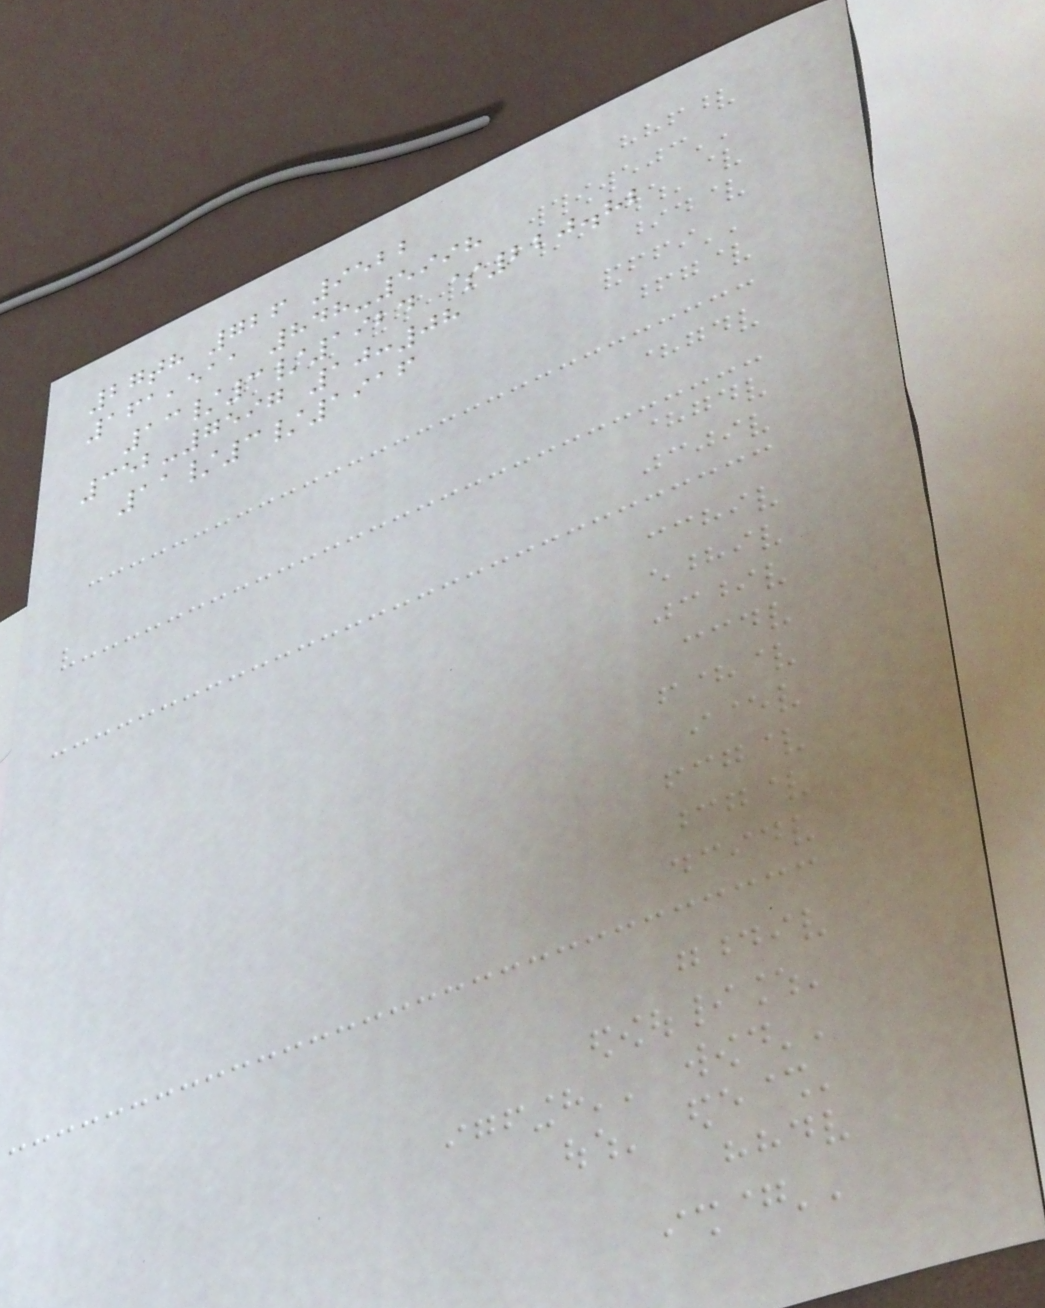27th 726 9522
161,511 848-5998
13/3/1924 $220.82
352-7597 10:08
11/3/1916
